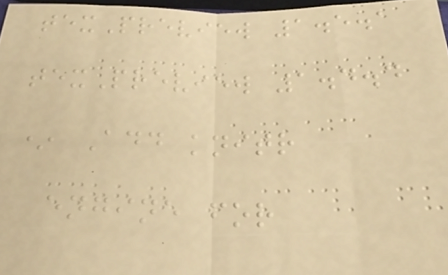texPreview 1.5.1
texPreview 1.4.4
* Add knitr
engine for
